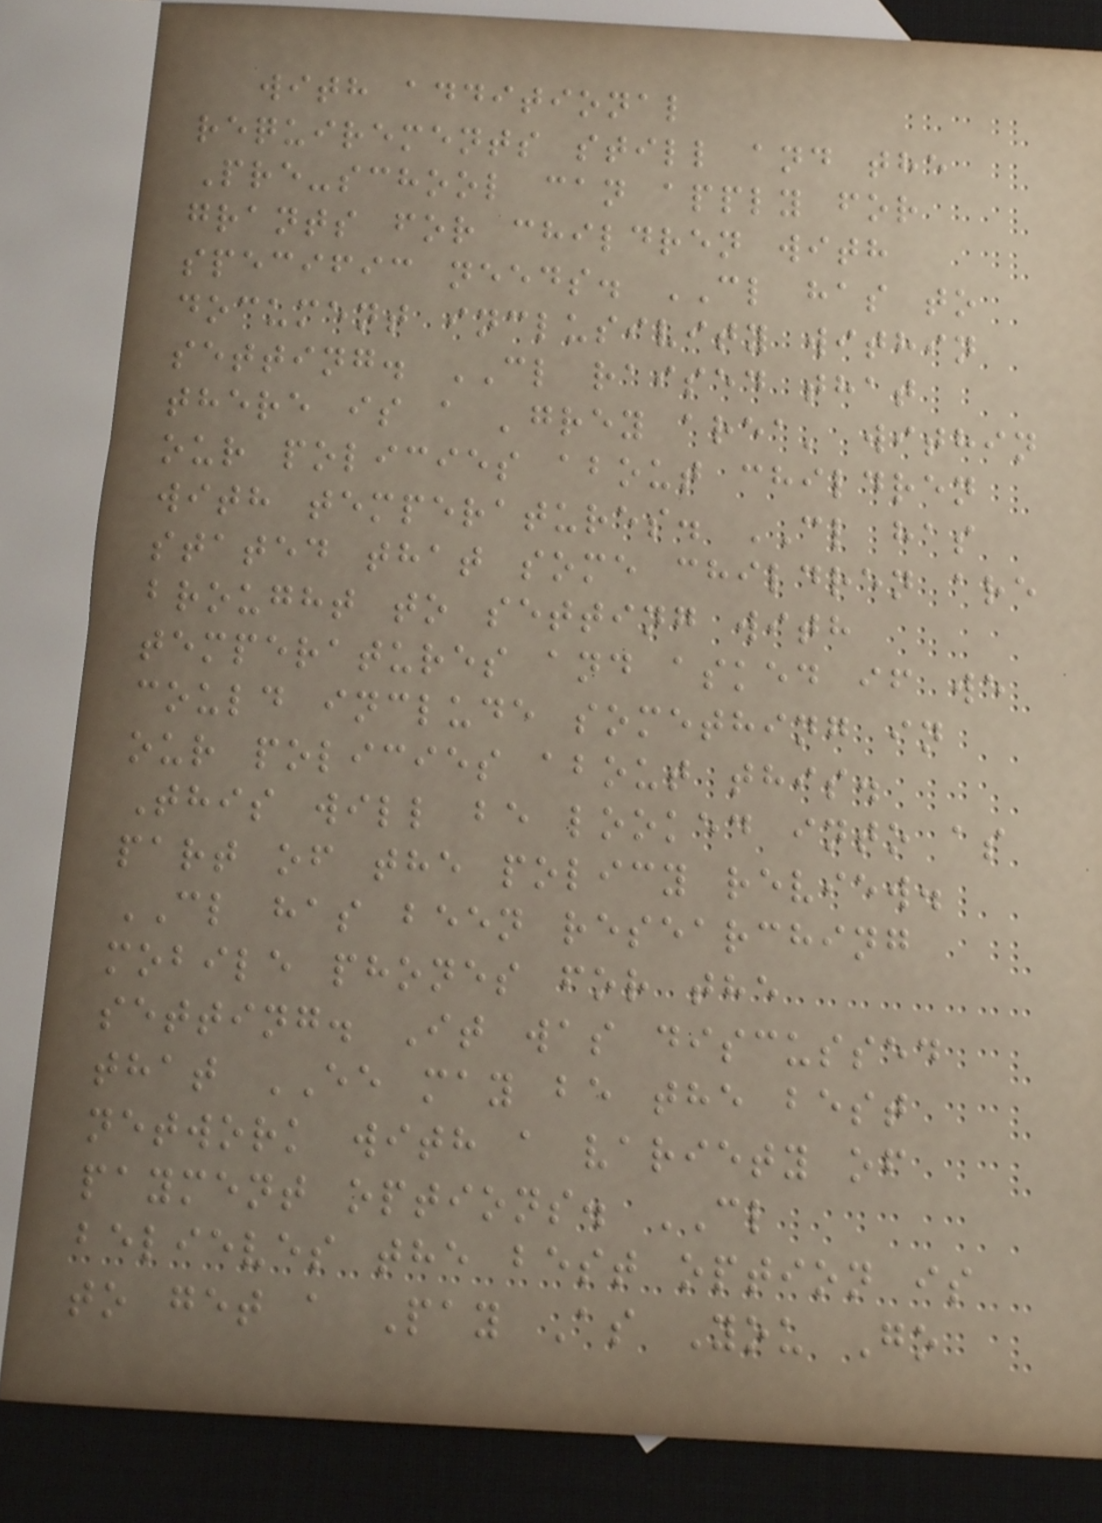with additional
requirements still and the
Pre-school can apply for
grants for children with
specific needs. CL has to
document inclusivity within
setting. CL raised that
there is a 'grey area' within
our policies about children
with temperatures. CL has
stated that some children are
brought to setting with
temperatures and asked if we
could include something in
our policies about this.
This will be looked into as
part of the policy review.
CL has been researching
mobile phones for the
setting. It was discussed
that EE may be the best
network with a variety of
payment options. CL
believes the best option is
to get a Pay As You Go
